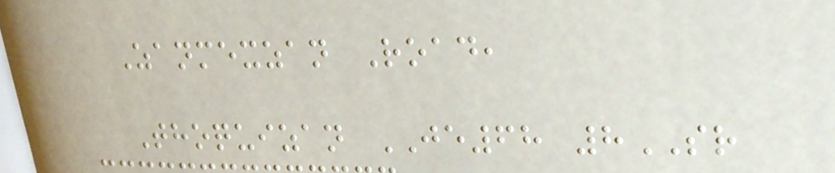Zanmexzan Road,
Thoquizan JE68 8SR
